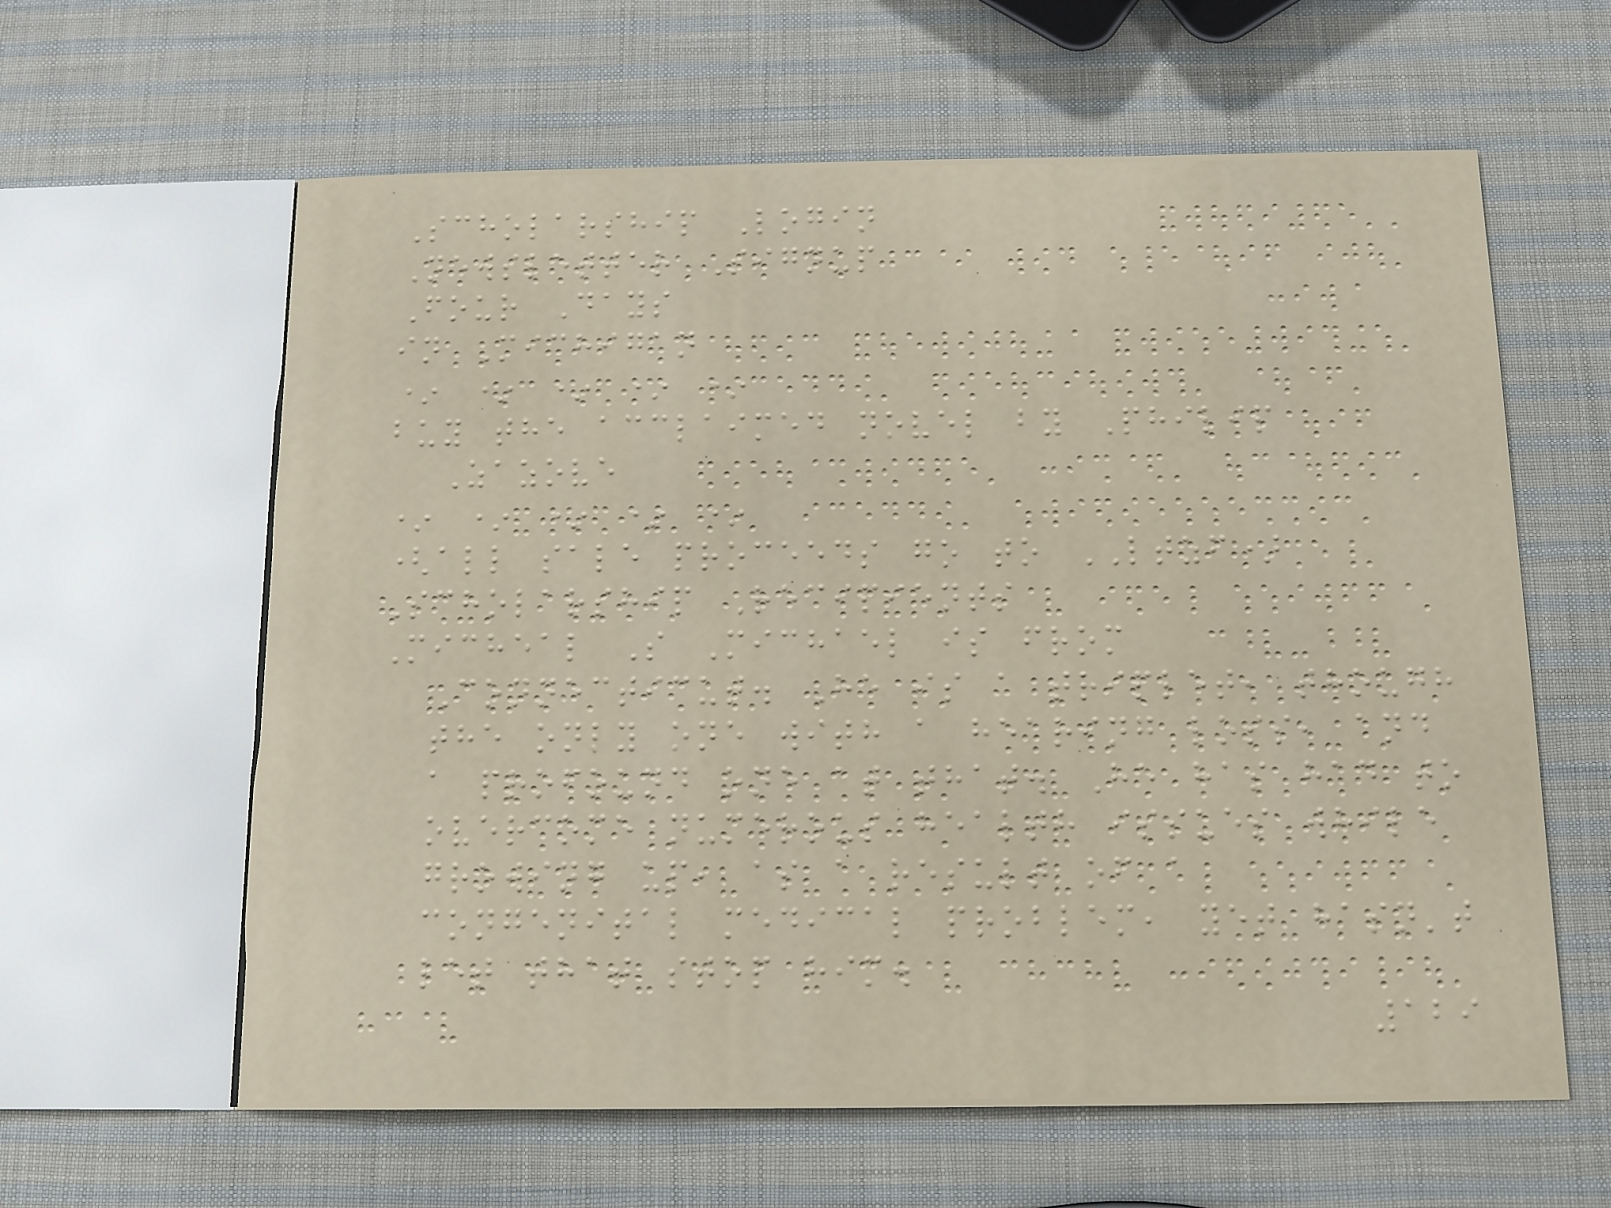Scholarship Login
Newsletter Signup
Four Days
in Michigan
* * * * *
buy the acclaimed novel by Philip
Zazove
* * * * *
(all sale proceeds go to LTZF)
Scholarship Recipients
Micheal S Michael is from
Connecticut. He is a triplet, though
the only one with a hearing loss, and
a profound one at that. He has had to
overcome numerous health issues while
growing up, as a result of a
congenital medical problem, yet hasn't
let that stop him.
129
